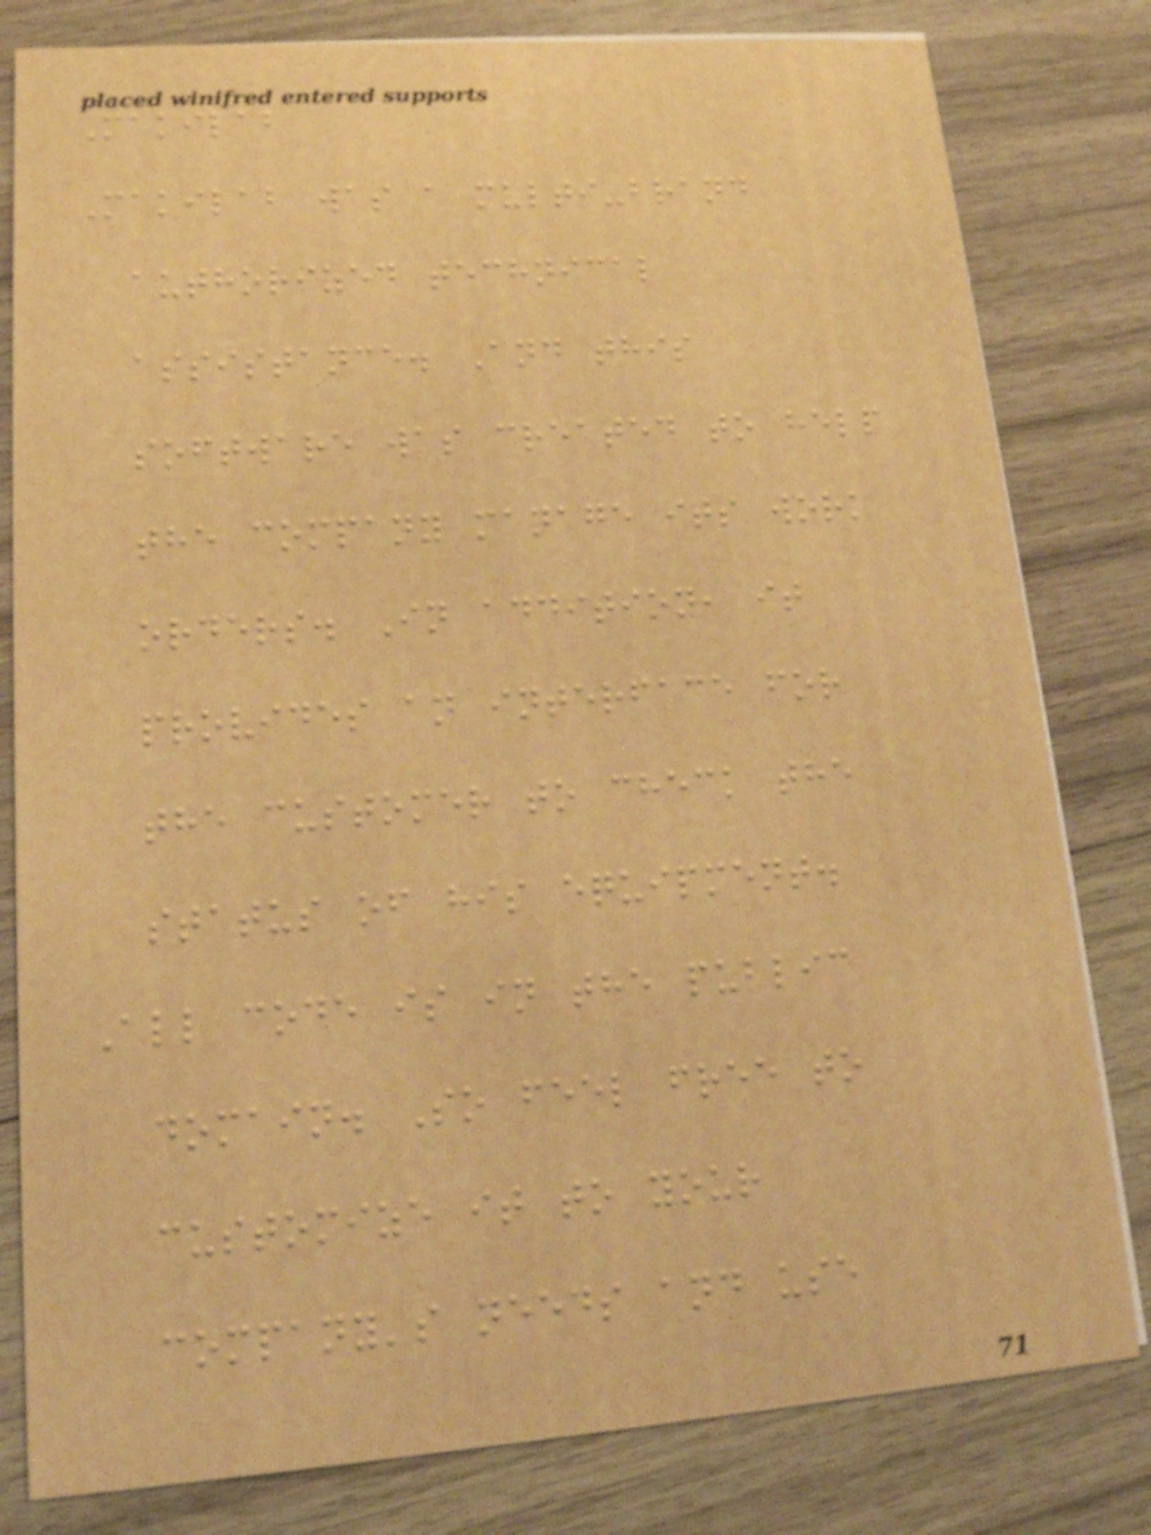Makilab
Makilab was a multi-brand
authorized technical
assistance. And this
software was created to help
the company manage its work
orders. In addition, it
provides an interface for
the customer to check the
status of his equipment.
All code is in the public
domain. So feel free to
customize it to your
company's needs and use
